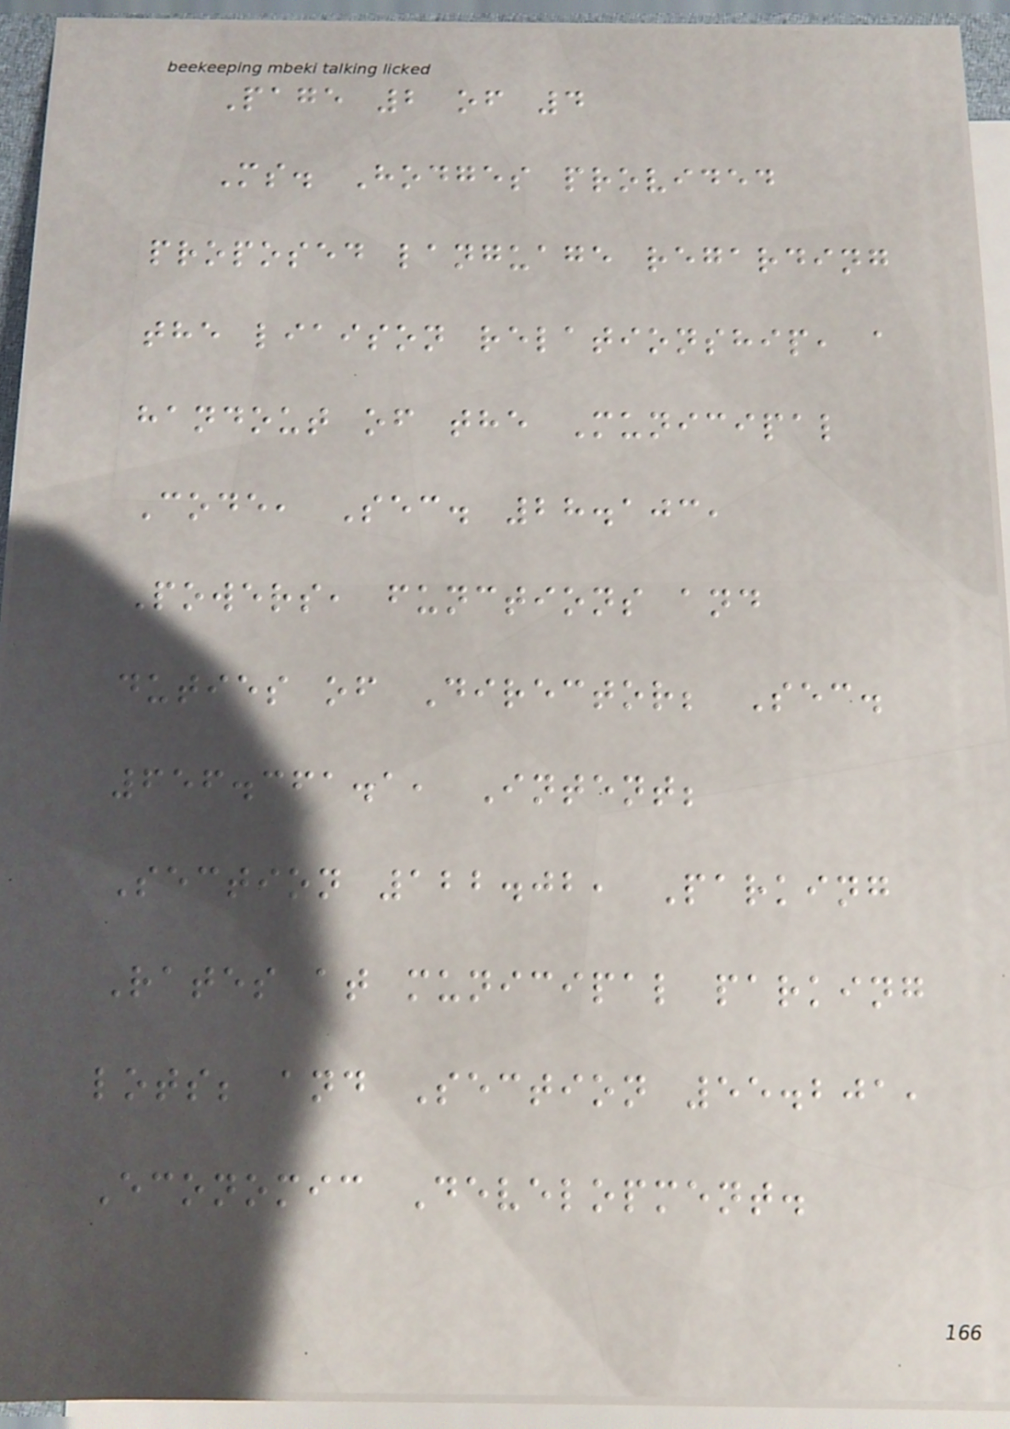Page 2 of 4
Ms. Hodges provided
proposed language regarding
the liaison relationship, a
handout of the Municipal
Code, Sec. 28.103,
Powers, functions and
duties of Director; Sec.
656.361.1, Intent;
Section 122.02, Parking
Rates at municipal parking
lots; and Section 55.201,
Economic Development.
